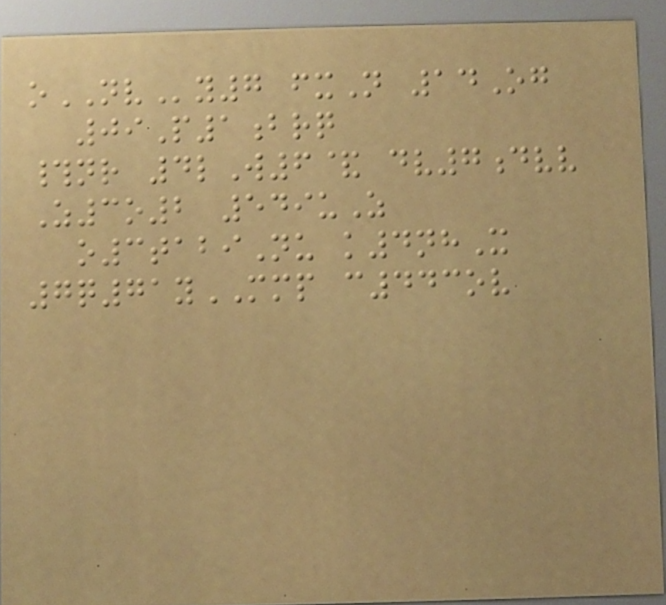oNVy7 fxN 14Og
09P1brq
#nr 4lW6& dv7dvv
Z3o2 549uZ
o3tabiNu k4nhX
7q71yMMP c443ov
